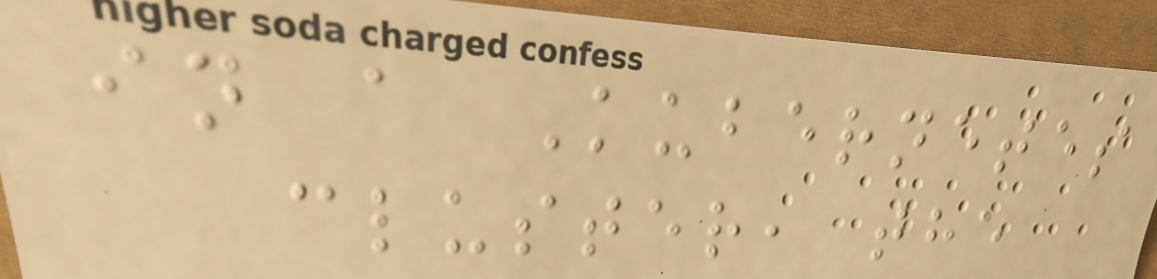in a Kubernetes
cluster, the
